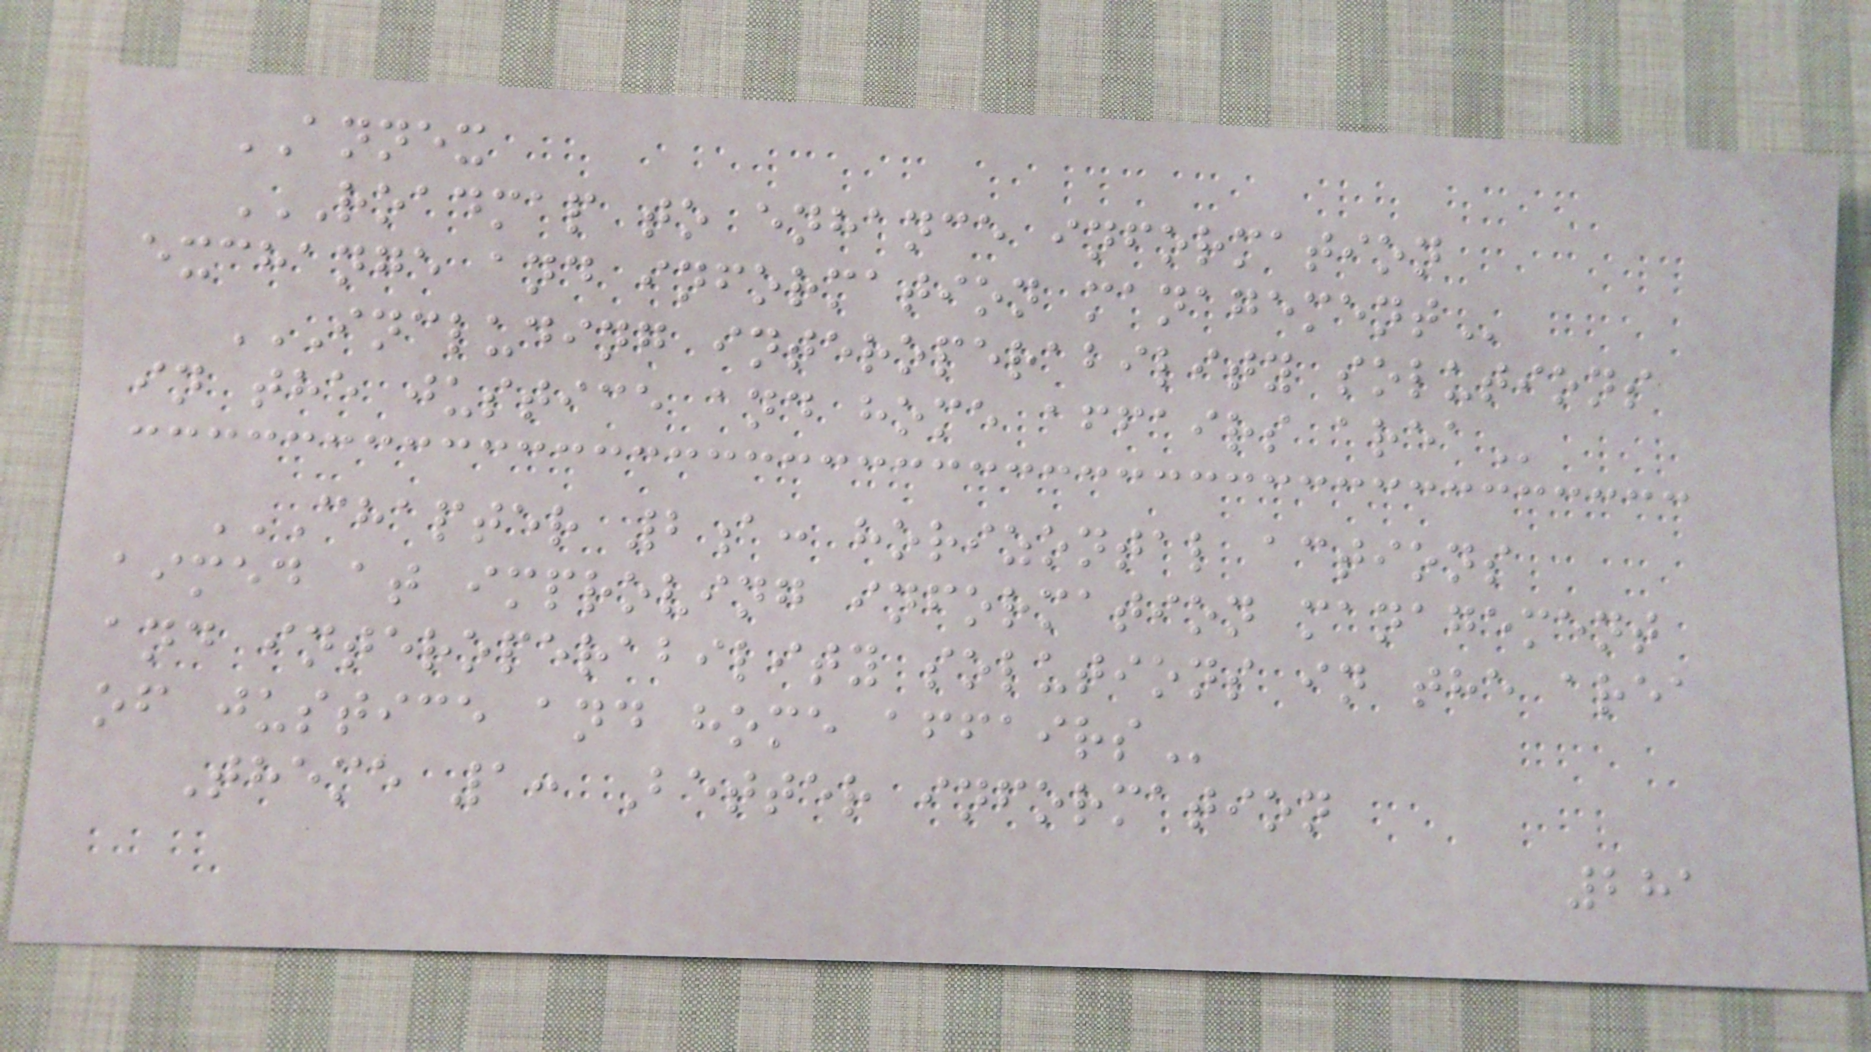ANNEX
ROADMAP TO ENHANCE INFORMATION
EXCHANGE AND INFORMATION MANAGEMENT
INCLUDING INTEROPERABILITY SOLUTIONS
IN THE JUSTICE AND HOME AFFAIRS AREA
CHAPTER 2A: HORIZONTAL ACTIONS
AIMED AT IMPROVING INFORMATION MANAGEMENT
AND INTEROPERABILITY SOLUTIONS IN THE AREA
OF JUSTICE AND HOME AFFAIRS
Theme 1: Better information
281
